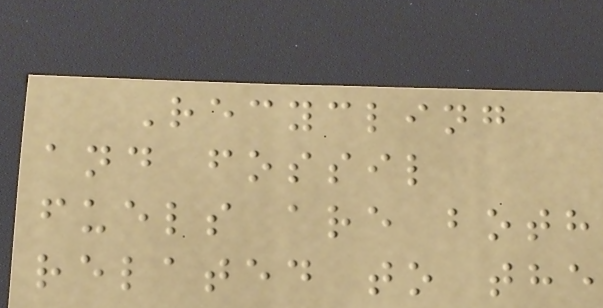Recycling
and fossil
fuels are both
related to the
